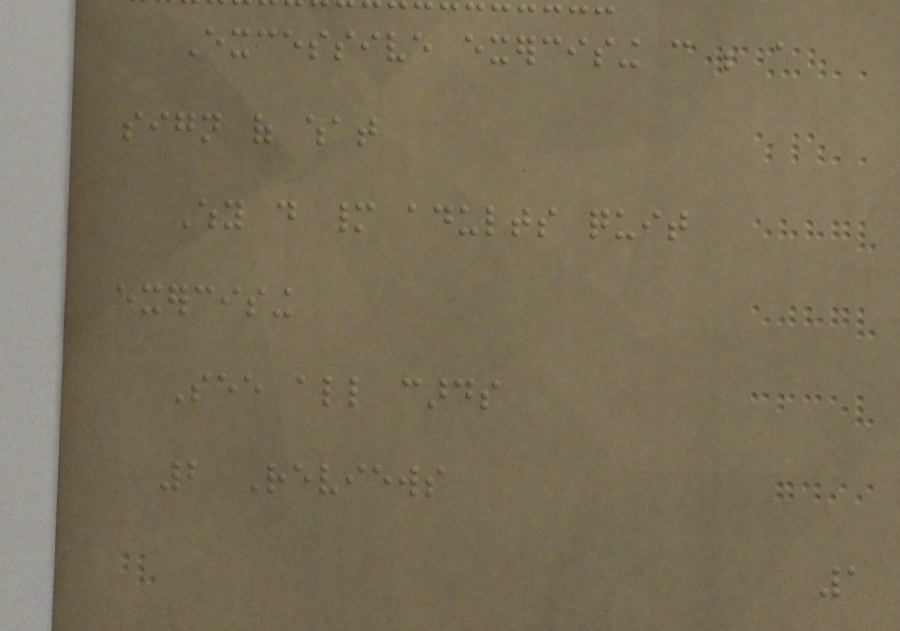Excessive exercising can be a
sign of what
Why do many adults quit
exercising
See all cards
2 Reviews
1
